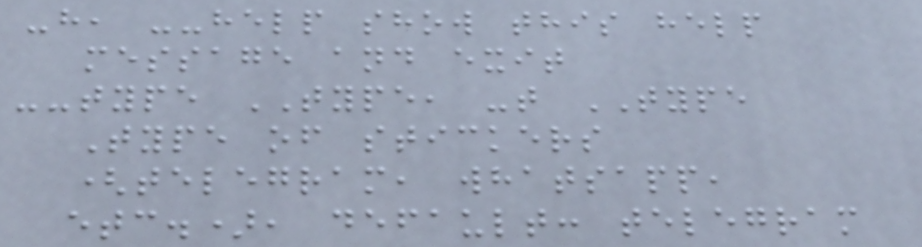-h, --help show this help
message and exit
--type TYPE, -t TYPE
Type of stickers
(telegram, whatsapp,
etc.), default: telegram
